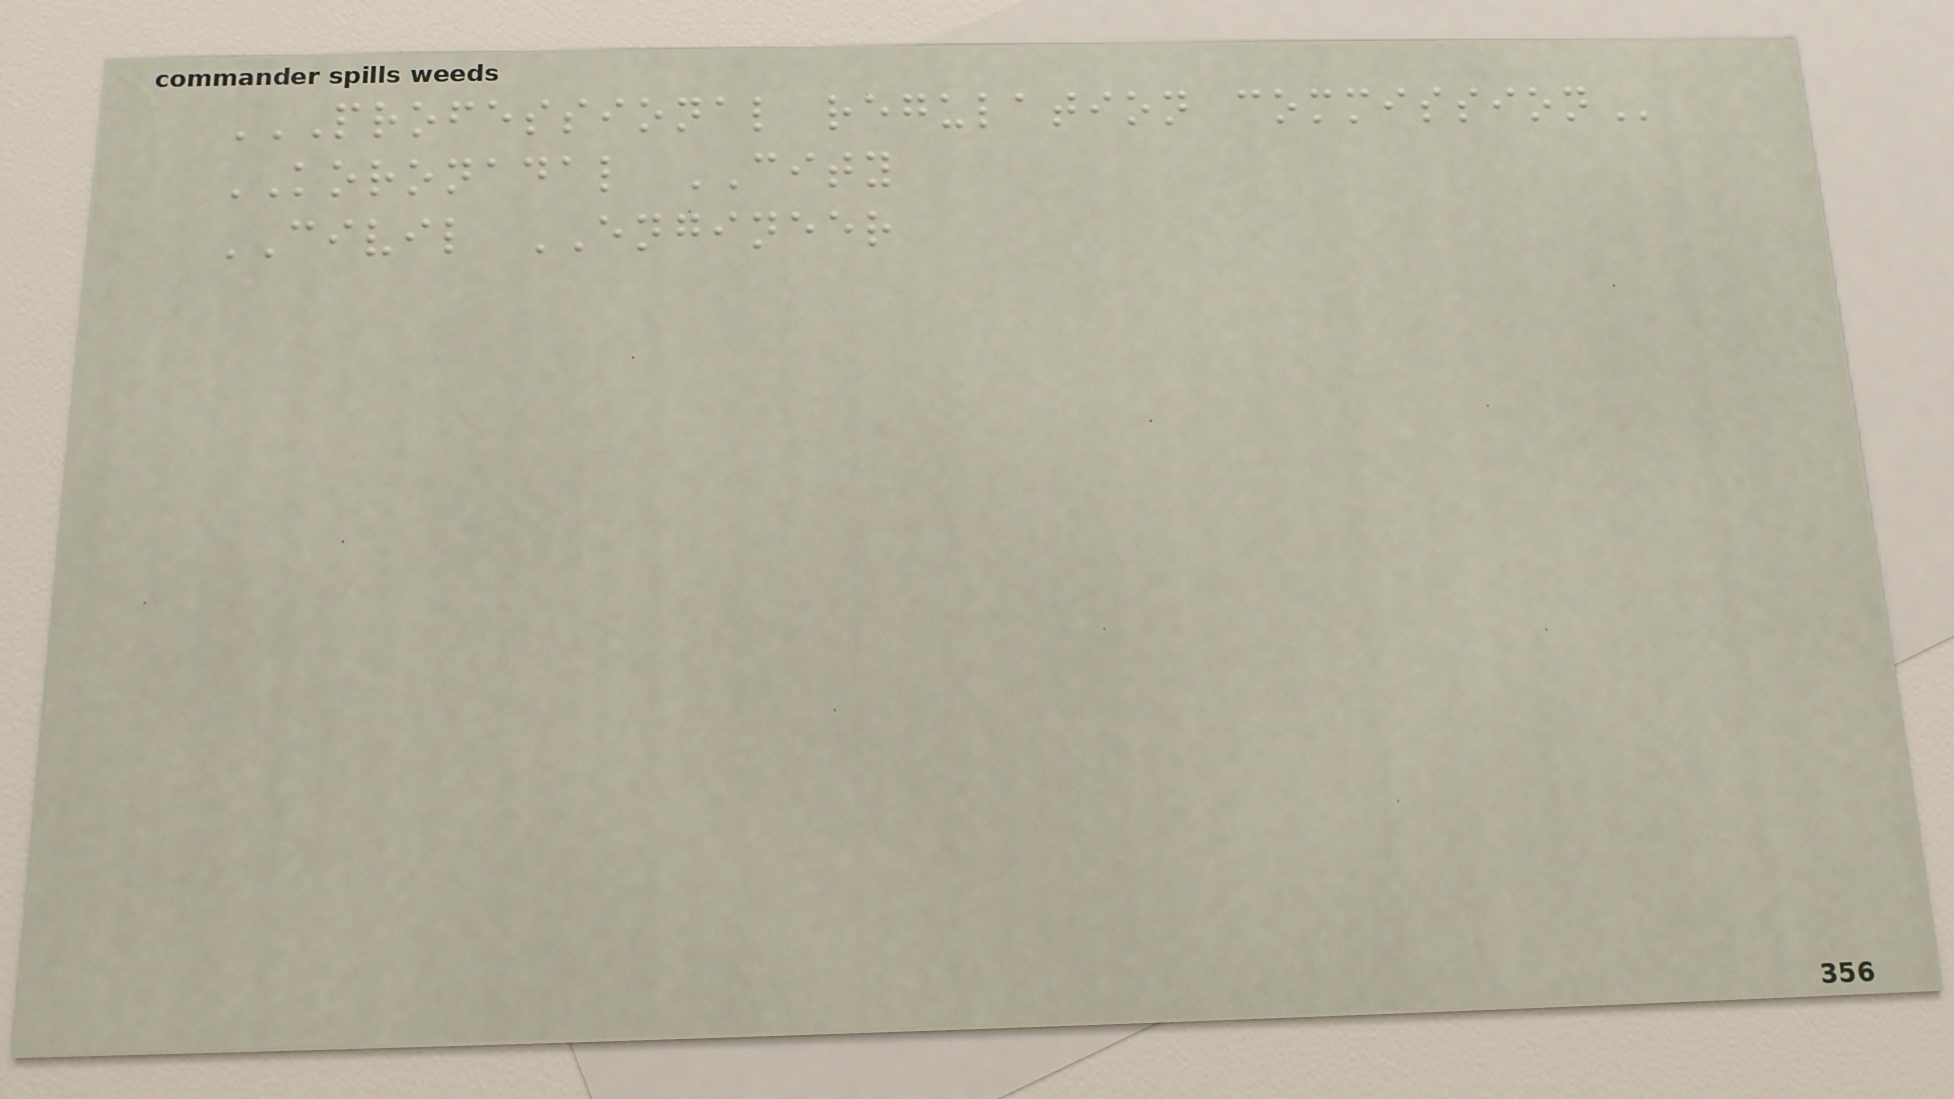PROFESSIONAL REGULATION COMMISSION
KORONADAL CITY
CIVIL ENGINEER
